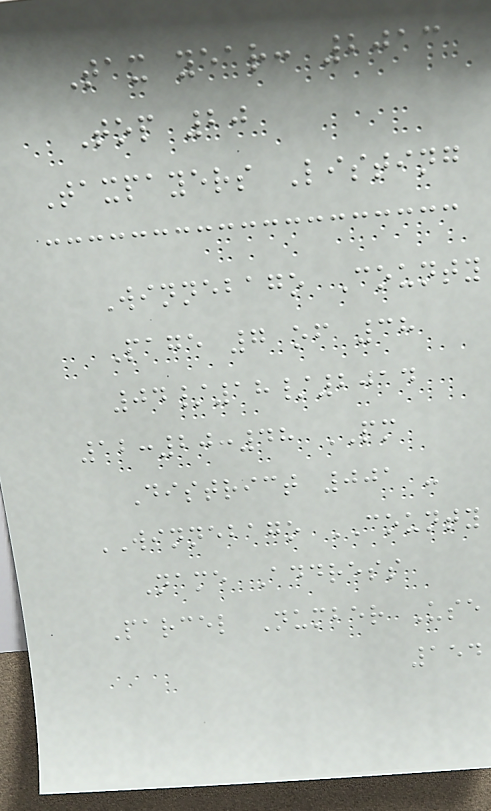Tax year: 2013
Top 20
Taxpayers Listing
Winnebago County
Page 7 of 38
04/18/2014
12:20:48 PM
District 001 -
WINNEBAGO COUNTY
Name Address
Parcel Number Use
154
